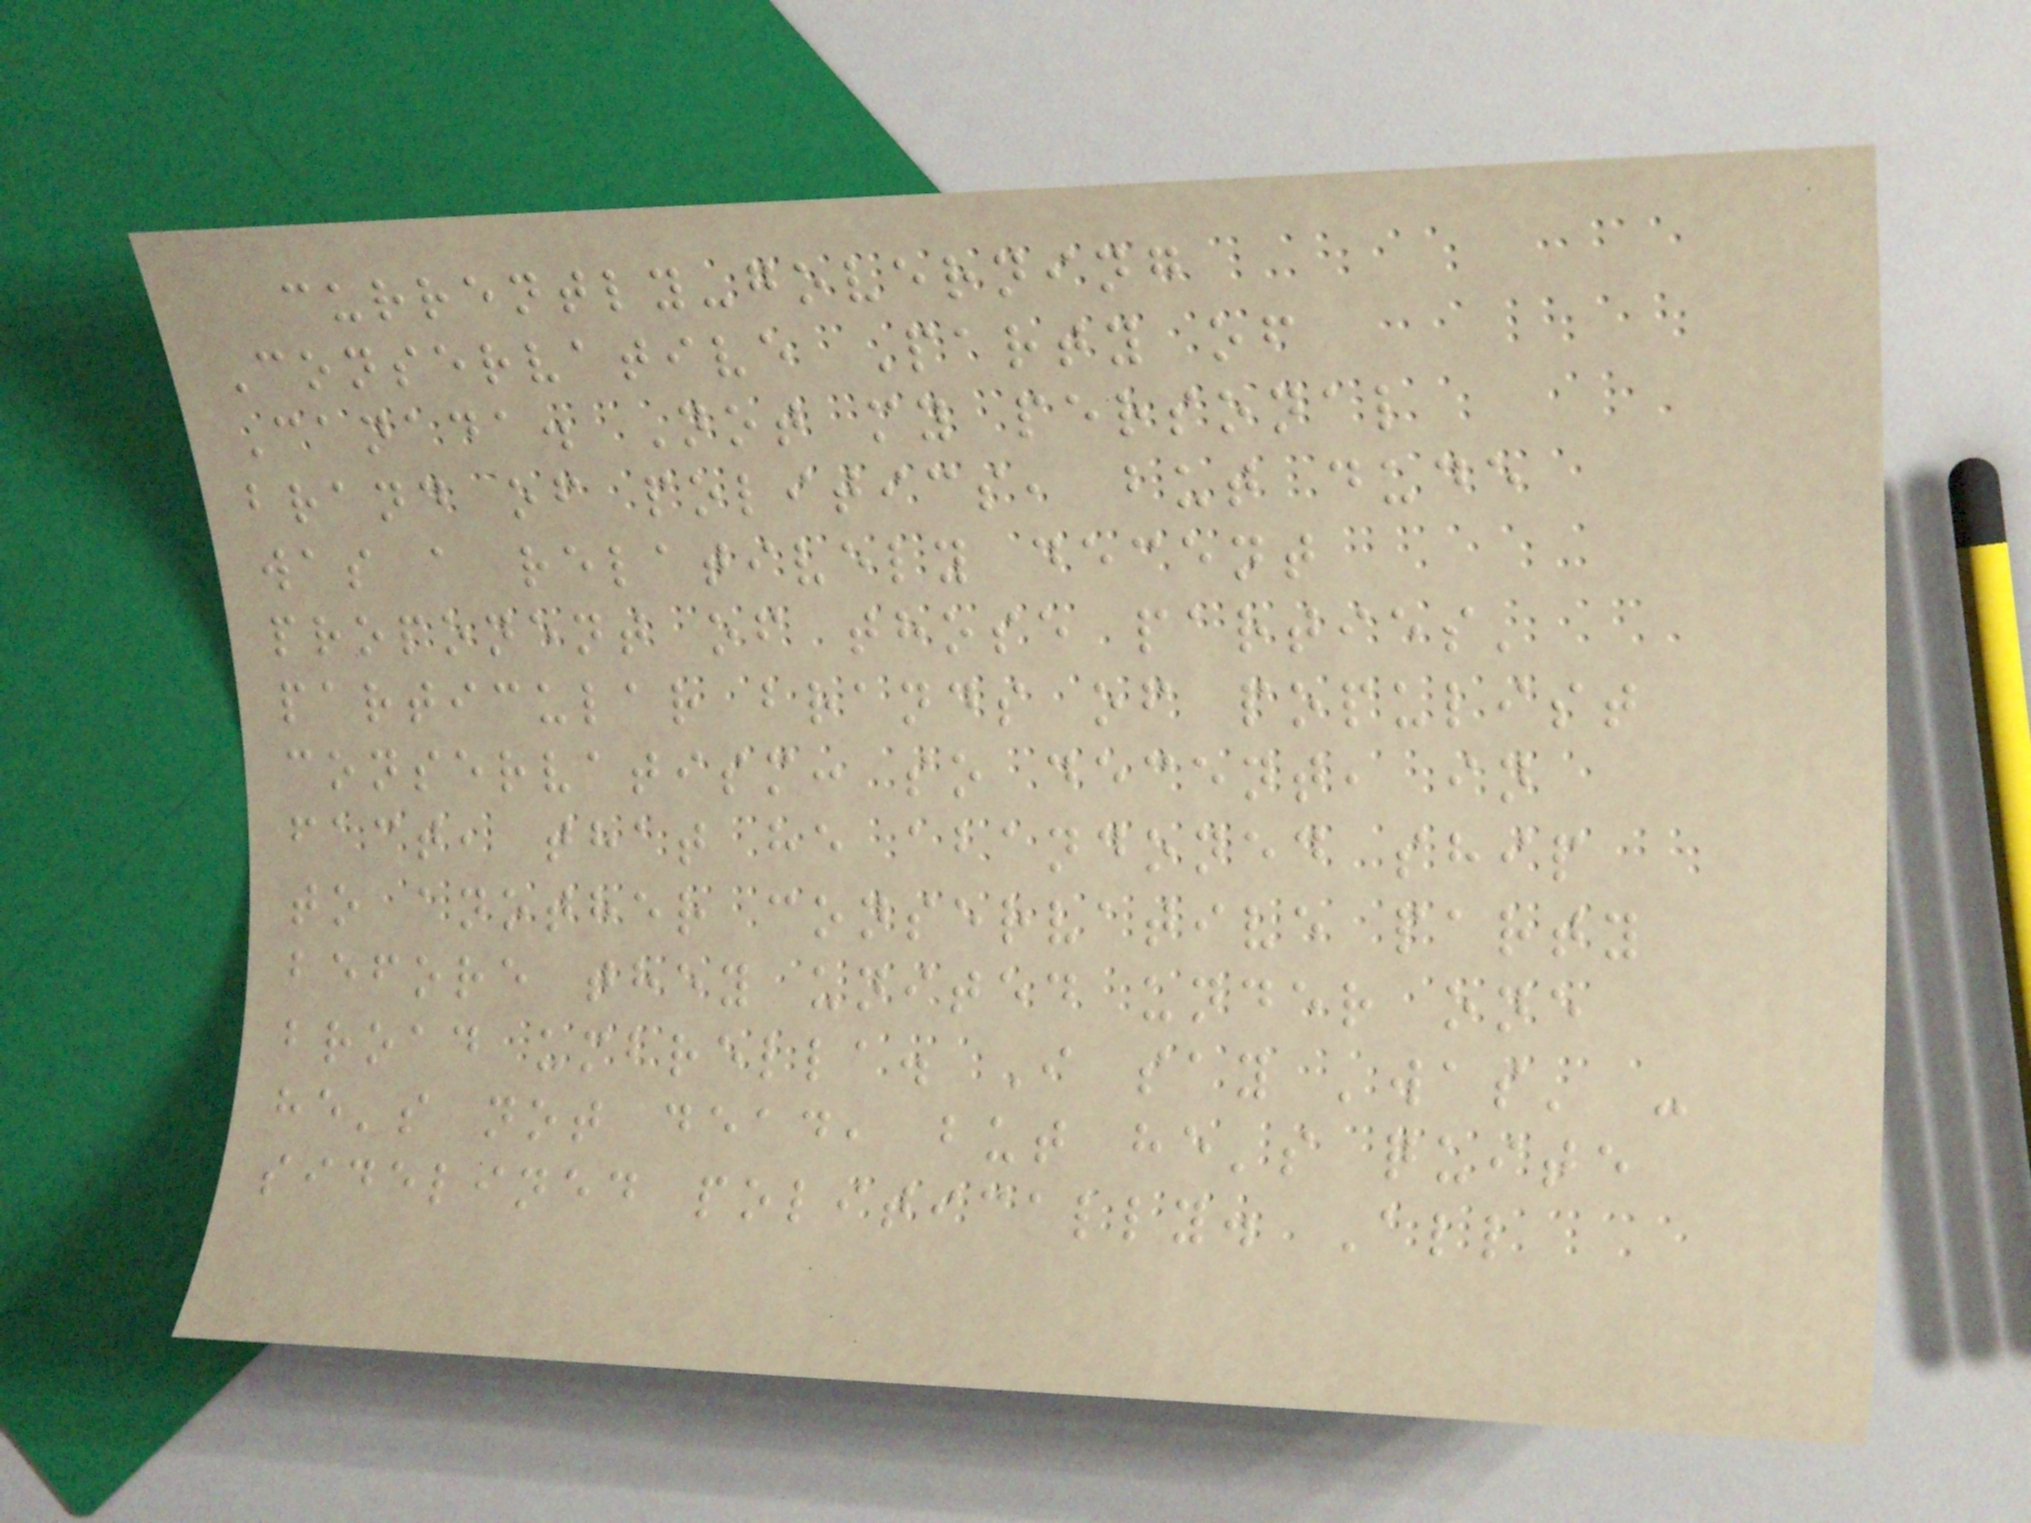currently-governing
Conservative Party of
Canada. Not my personal
brand of politics, but dude
was a relatively decent
proponent of those parties'
particular brands of populist
conservatism: so decent, in
fact, that he abandoned ship
to another conservative party
before they united under one
broad umbrella. I say 'was' -
he's not dead, but he's quite
sidelined politically. All
